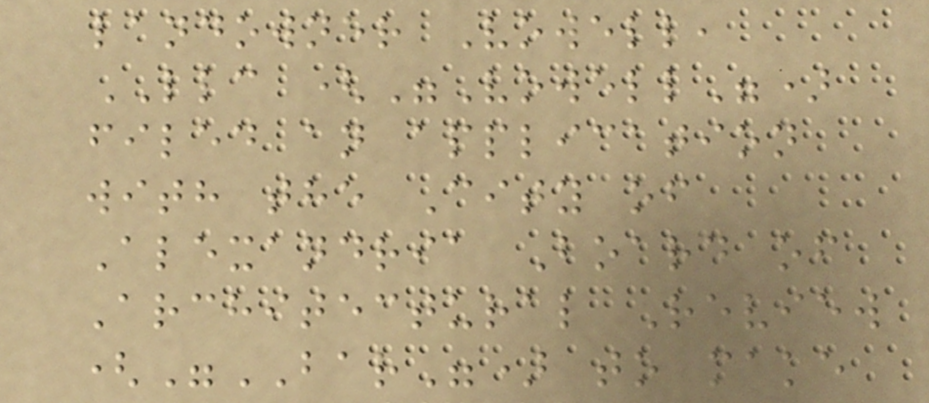landowner Vowell,
LLC ("Vowell")
filed an application
with the City of
Alexandria Board of
Architectural Review
("BAR") to make
